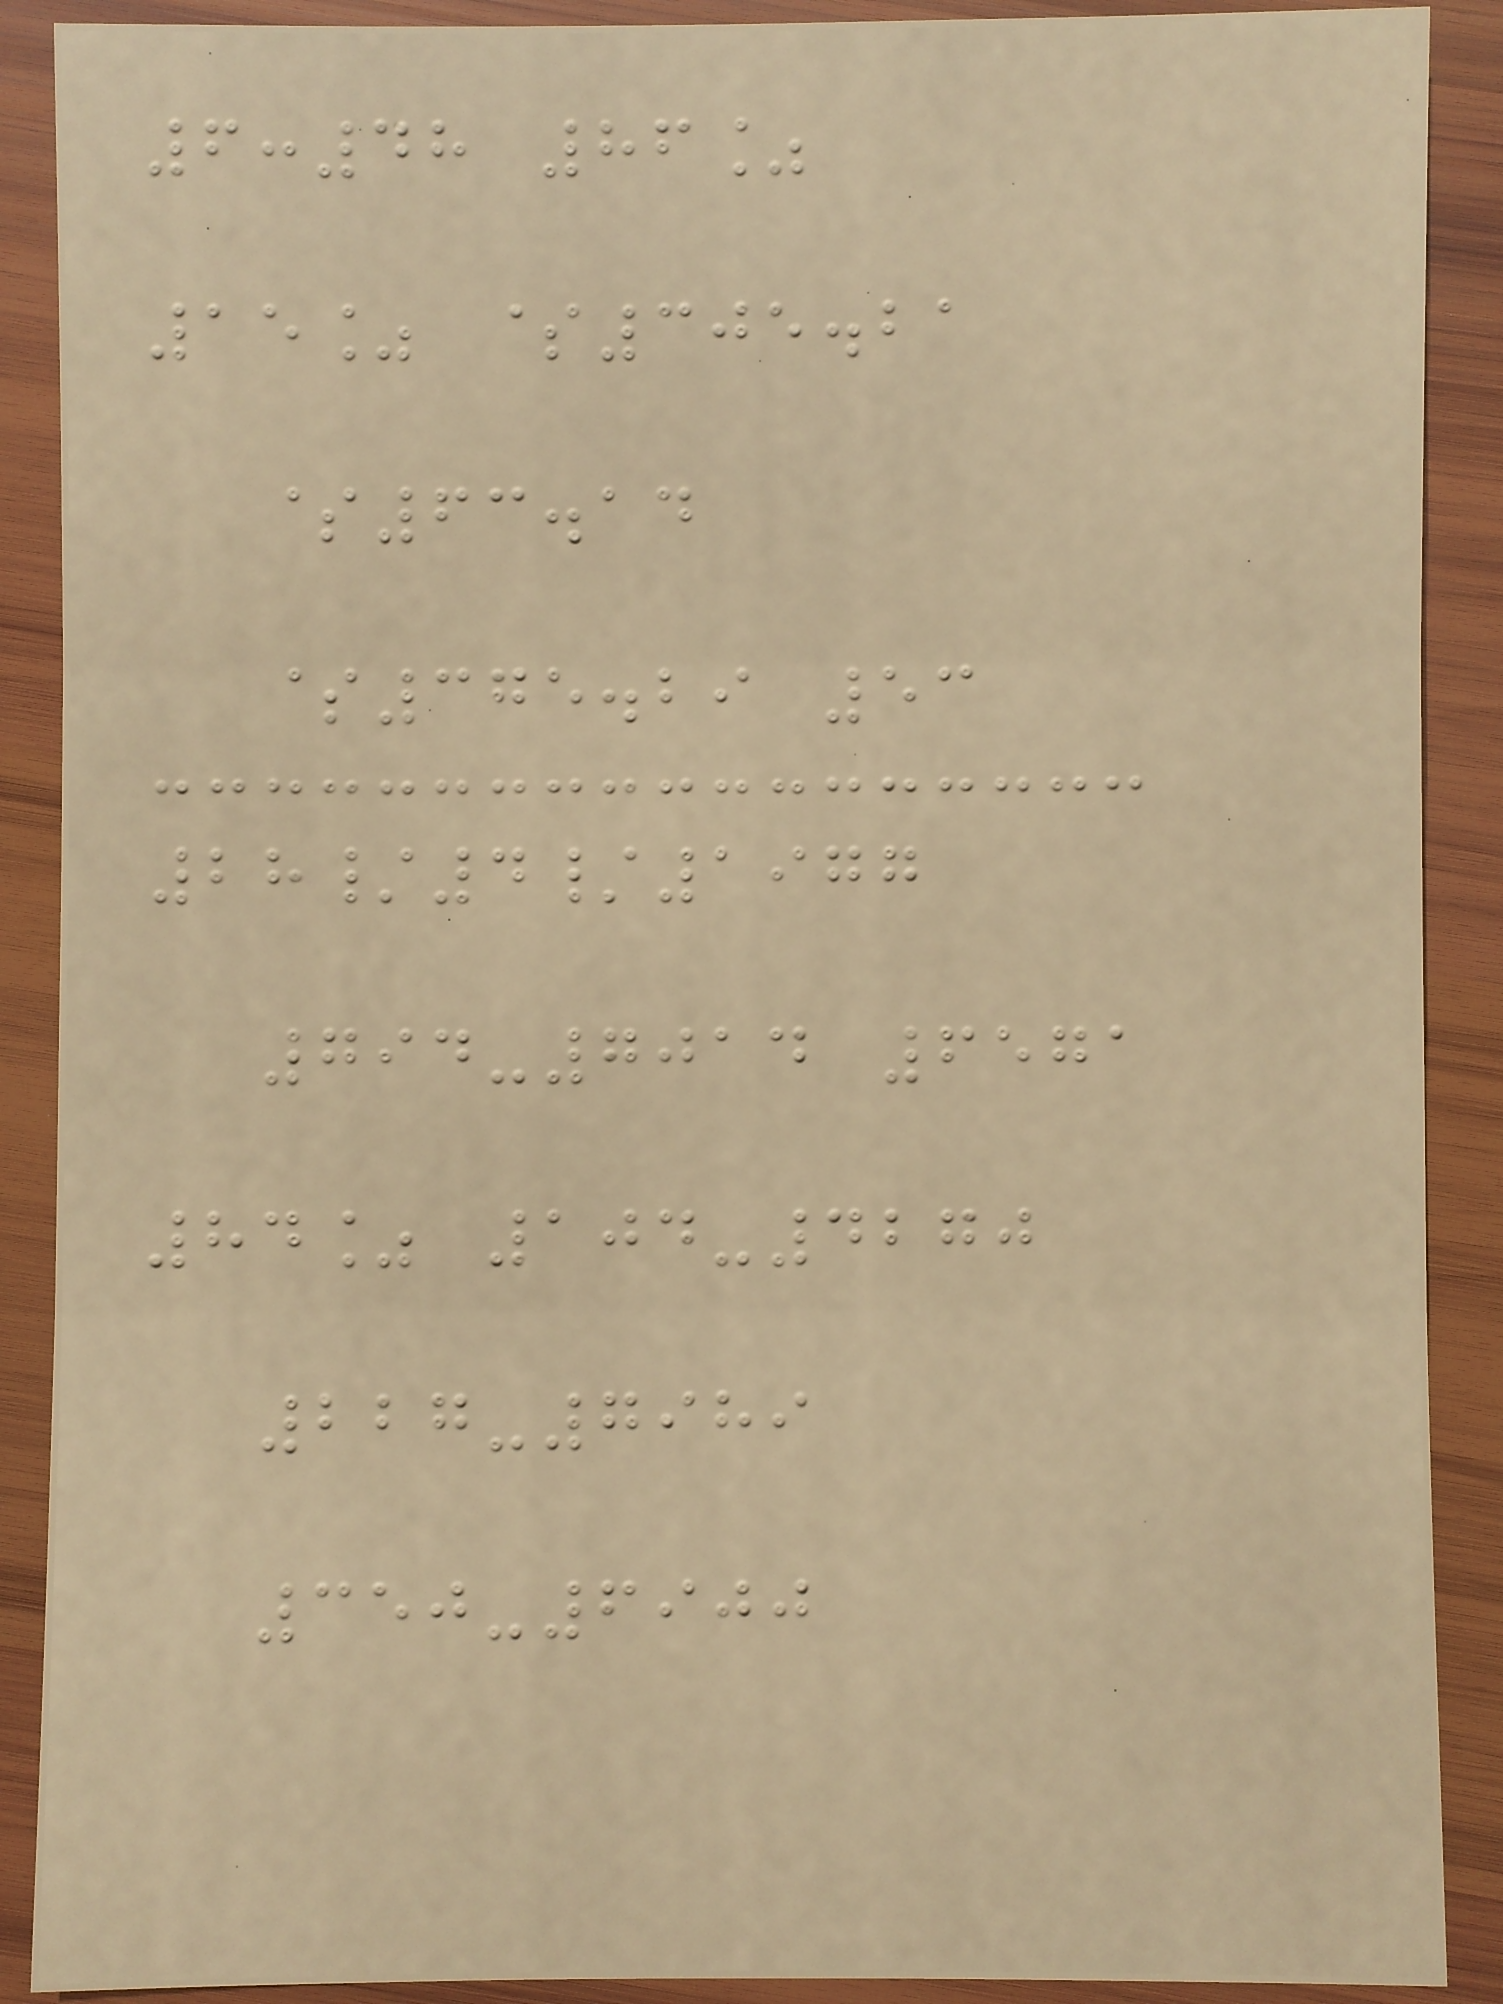6:48 86%
15% $305.21
$63.14
$375.29 53
28/4/1977
794-7014 6571
84% 104-4270
227-7989
350-6900
